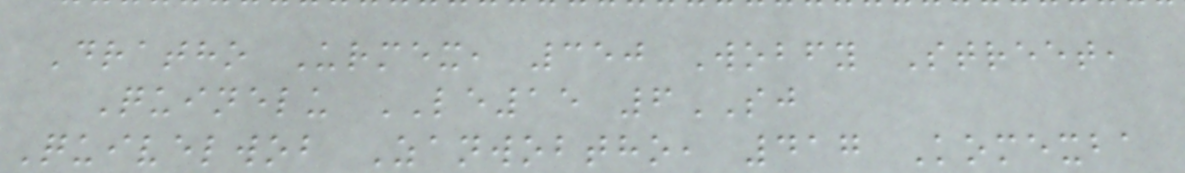Dratho Urmex, 350 Wobfy Street,
Quinelu LE15 6SJ
Quivelwob Zanwobtho, 417 Komexba
